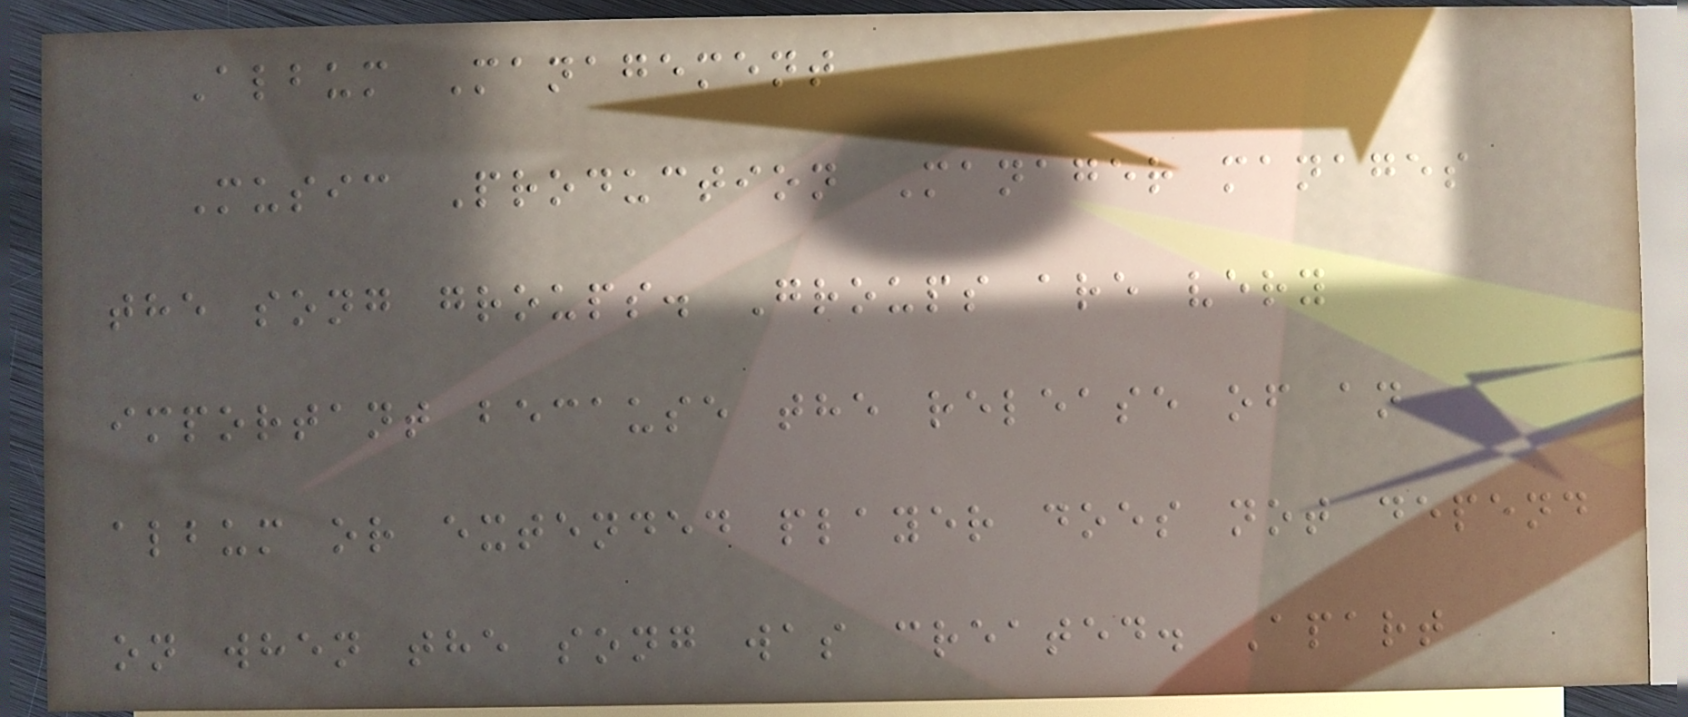Album Management
Music Production Manager manages
the song groups. Groups are very
important because the release of an
album or extended player does not depend
on when the song was created. Apart
